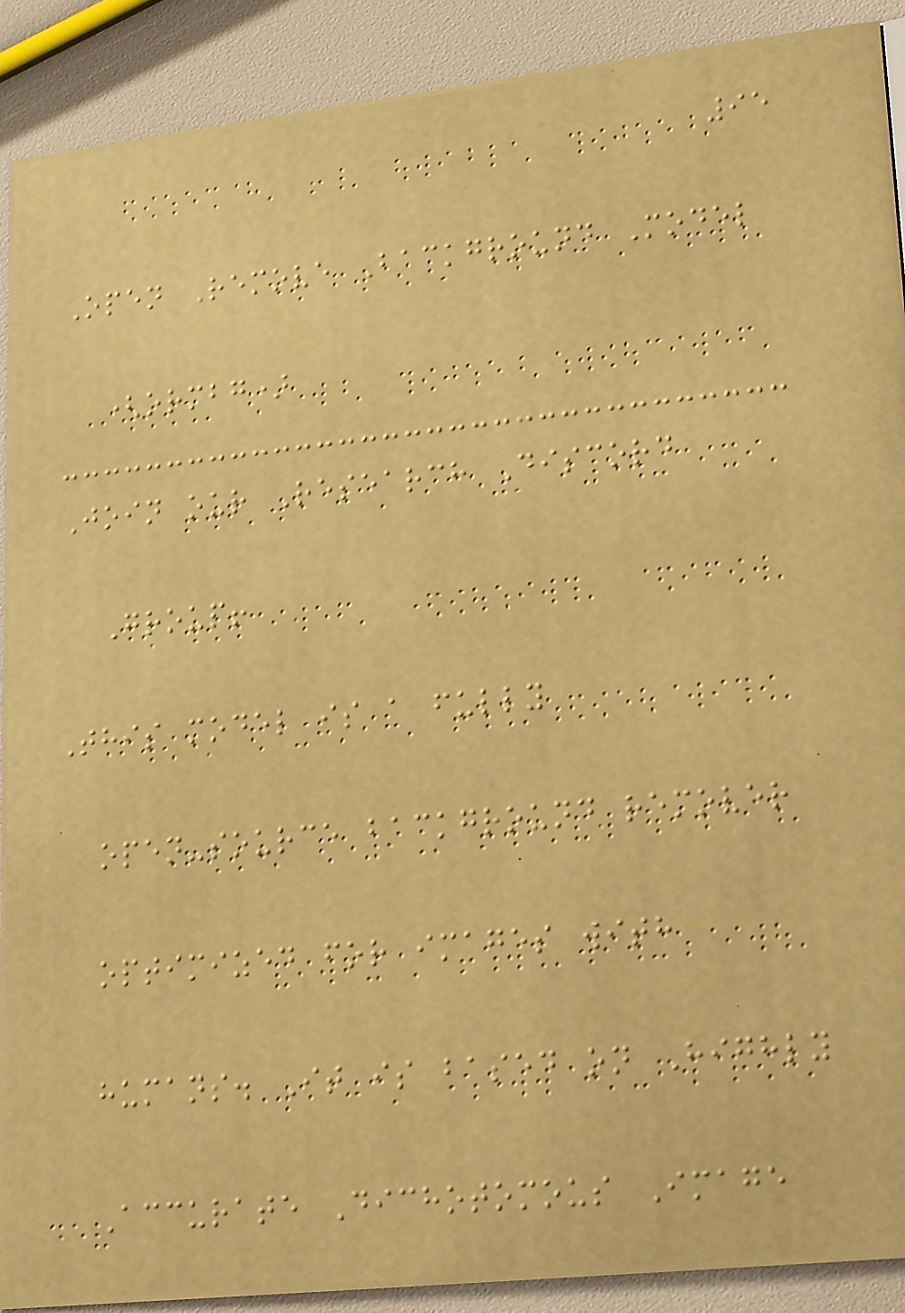95
Open Remove Background Model
(ormbg)
Join our Research Discord
Group!
This model is a fully
open-source background remover
optimized for images with
humans. It is based on Highly
Accurate Dichotomous Image
